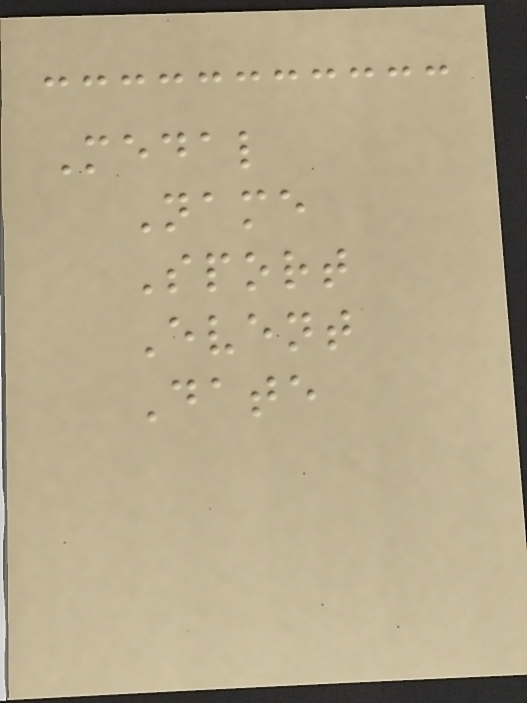Medal
Name
Sport
Event
Date
